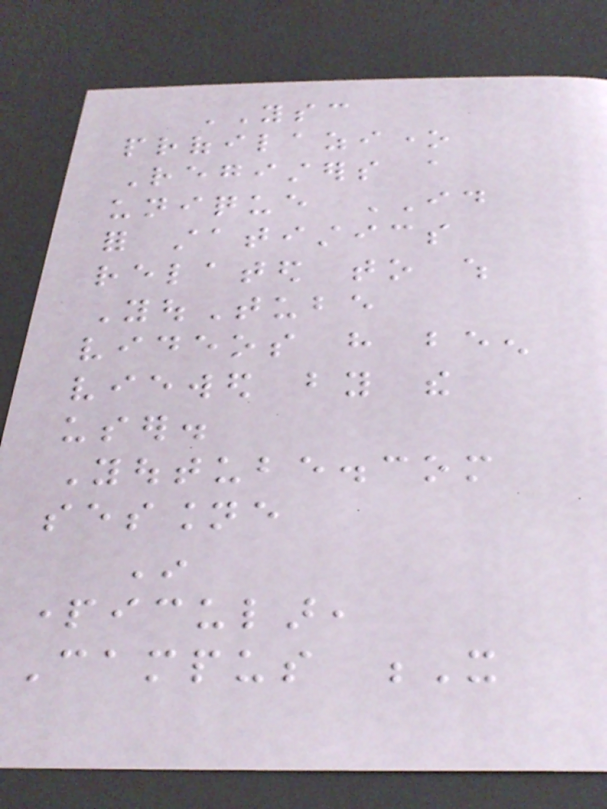YSC
profilazione
Registers a
unique ID
for statistics
related to which
YouTube
videos have been
viewed by the
user.
Youtube.com
sessione
In
particular,
Campus X
